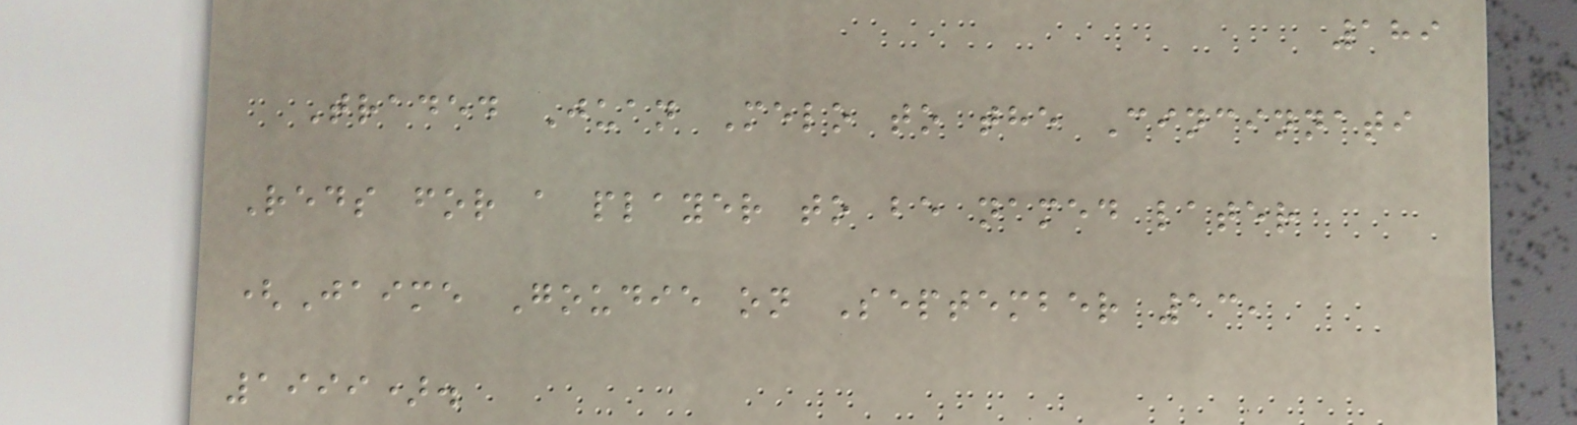189
Traded Juan Melo to the Cincinnati
Reds for a player to be named later
(Jaime Goudie on September 13,
1999).
